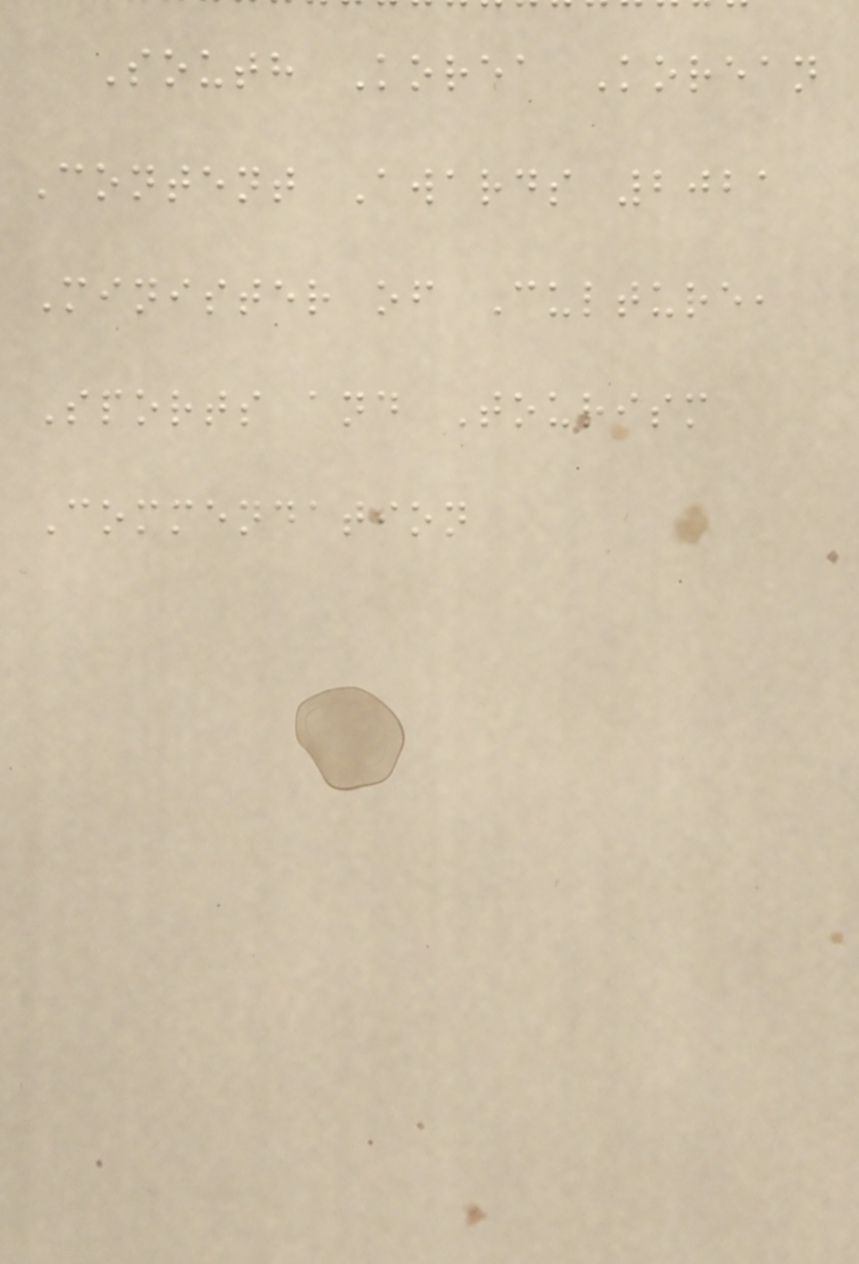South Korea Korean
Content Awards 2021
Minister of Culture,
Sports and Tourism
Commendation
